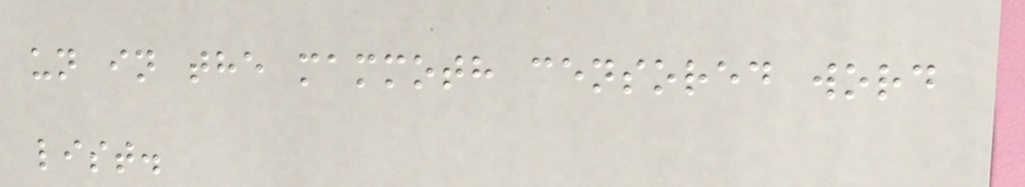un in the mammoth censored word
list.
